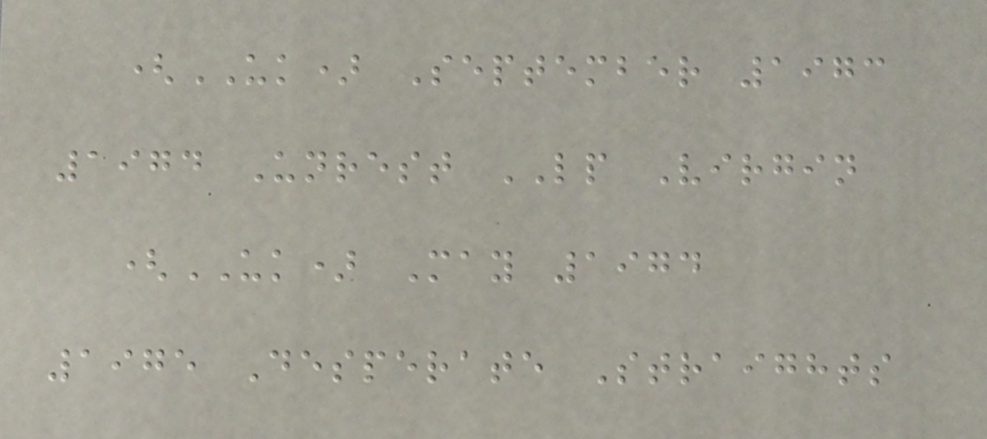(UK) September 1973
1974 Unrest LP Virgin
(UK) May 1974
1975 Desperate Straights
